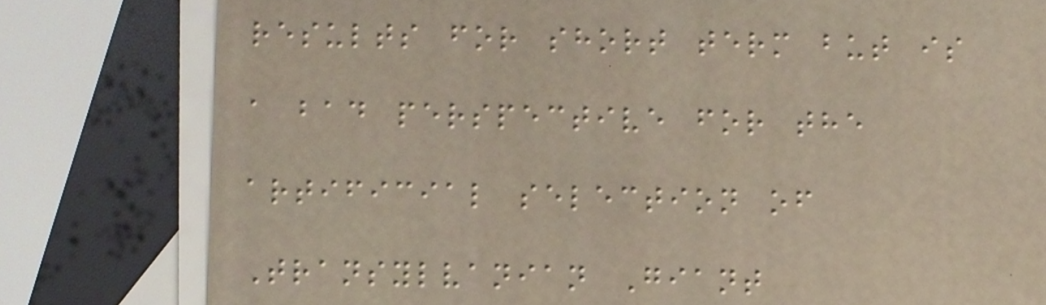results for short term but is
a bad perspective for the
artificial selection of
Transylvanian Giant
